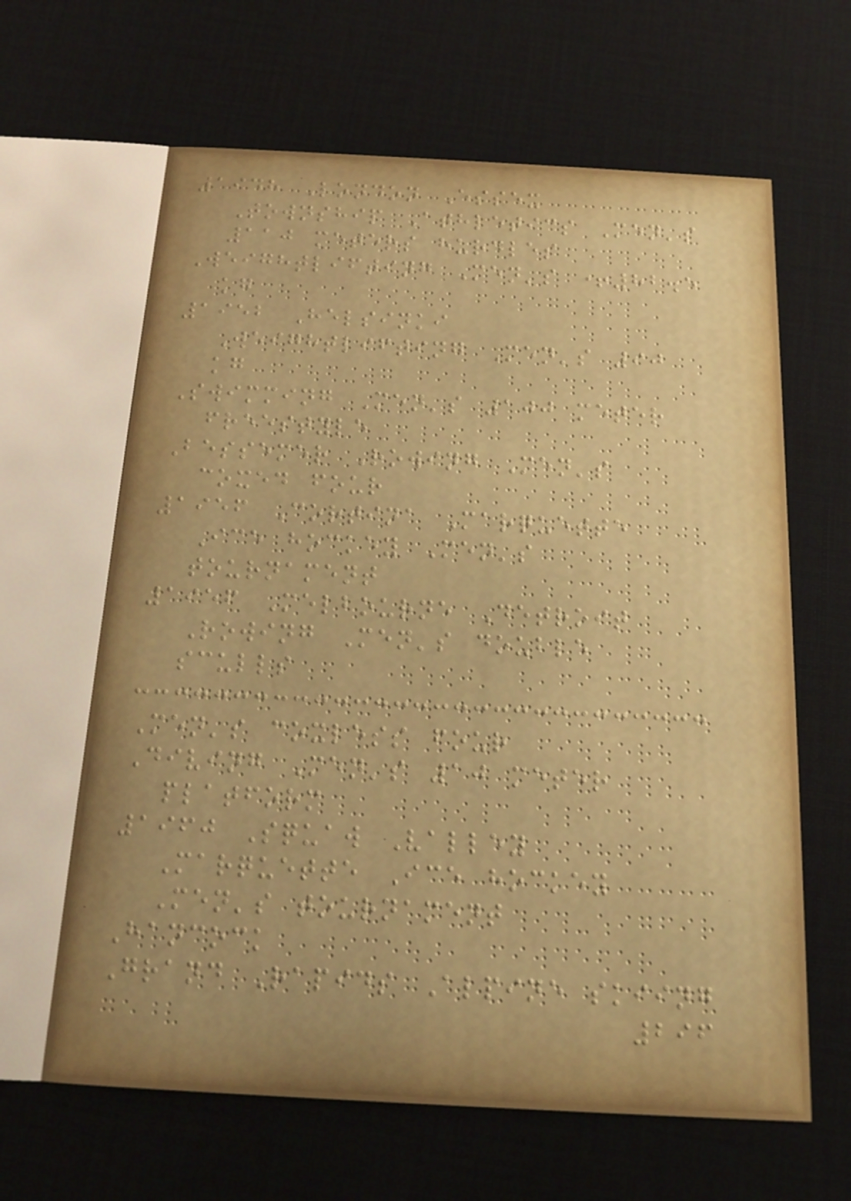1948 London Essex
Township Athletics Men's
110 meters hurdles
Weightlifting Men's +82.5
kg
1952 Helsinki
Weightlifting Men's 90
kg
Swimming Men's 100 meter
freestyle
Bessemer Rowing Men's
coxed four
1956 Cortina Marquette
Ice hockey Men's
tournament
1956 Melbourne Detroit
Rowing Men's double
sculls
Men's coxless four
Diving Men's 10 meter
platform
1960 Squaw Valley
Marquette Ice hockey
Men's tournament
Hancock
Grand Rapids Alpine skiing
296
